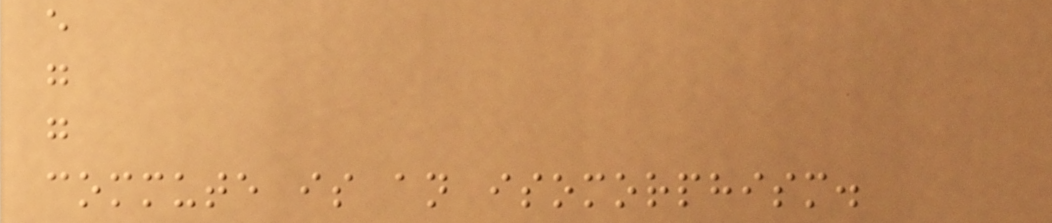e
g
g
commute is an isomorphism.
